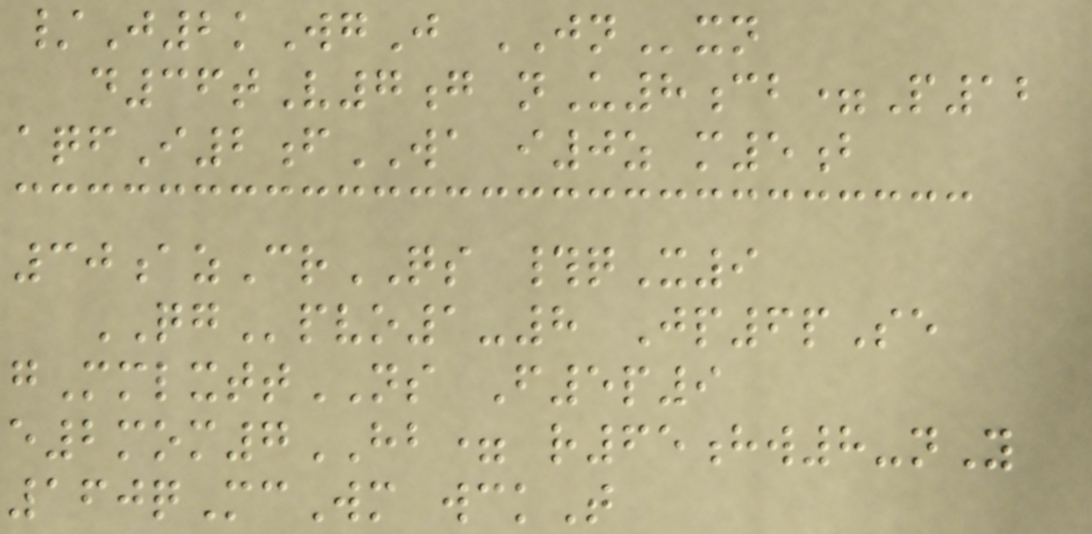/J2kWgJ JNxn
d36tV7g nU8cb=P12
aqfI2fWA i0z m5b
30azCrQS #qX9
QGpvo1-8 Jp6pSe
gMmlxttNS F5p9
e2mom7HB= r65hw8-nY
160qMcWm wckT
